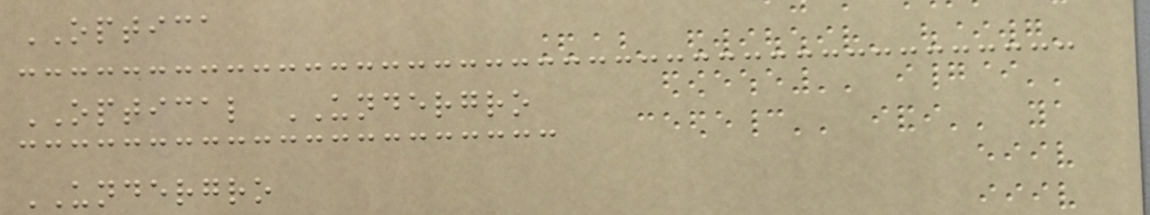OPTICA
OPTICAL UNDERGRO
UNDERGRO
